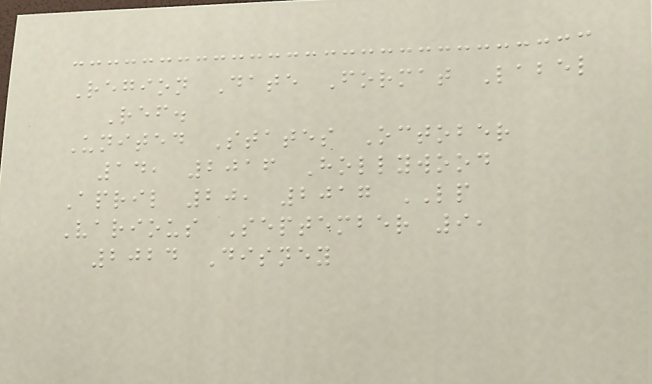Region Date Format Label
Ref.
United States October
14, 2016 Hollywood
April 20, 2017 LP
Various September 9,
2024 Disney
